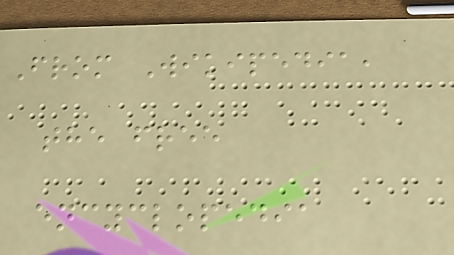From Wikipedia,
the free
encyclopedia
